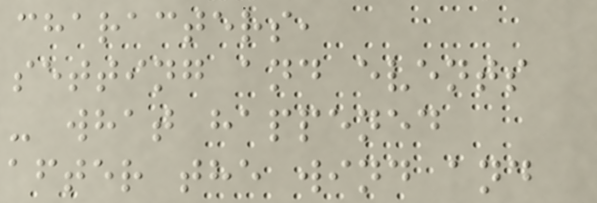characters,
setting and events
- what happened
after the wind and
